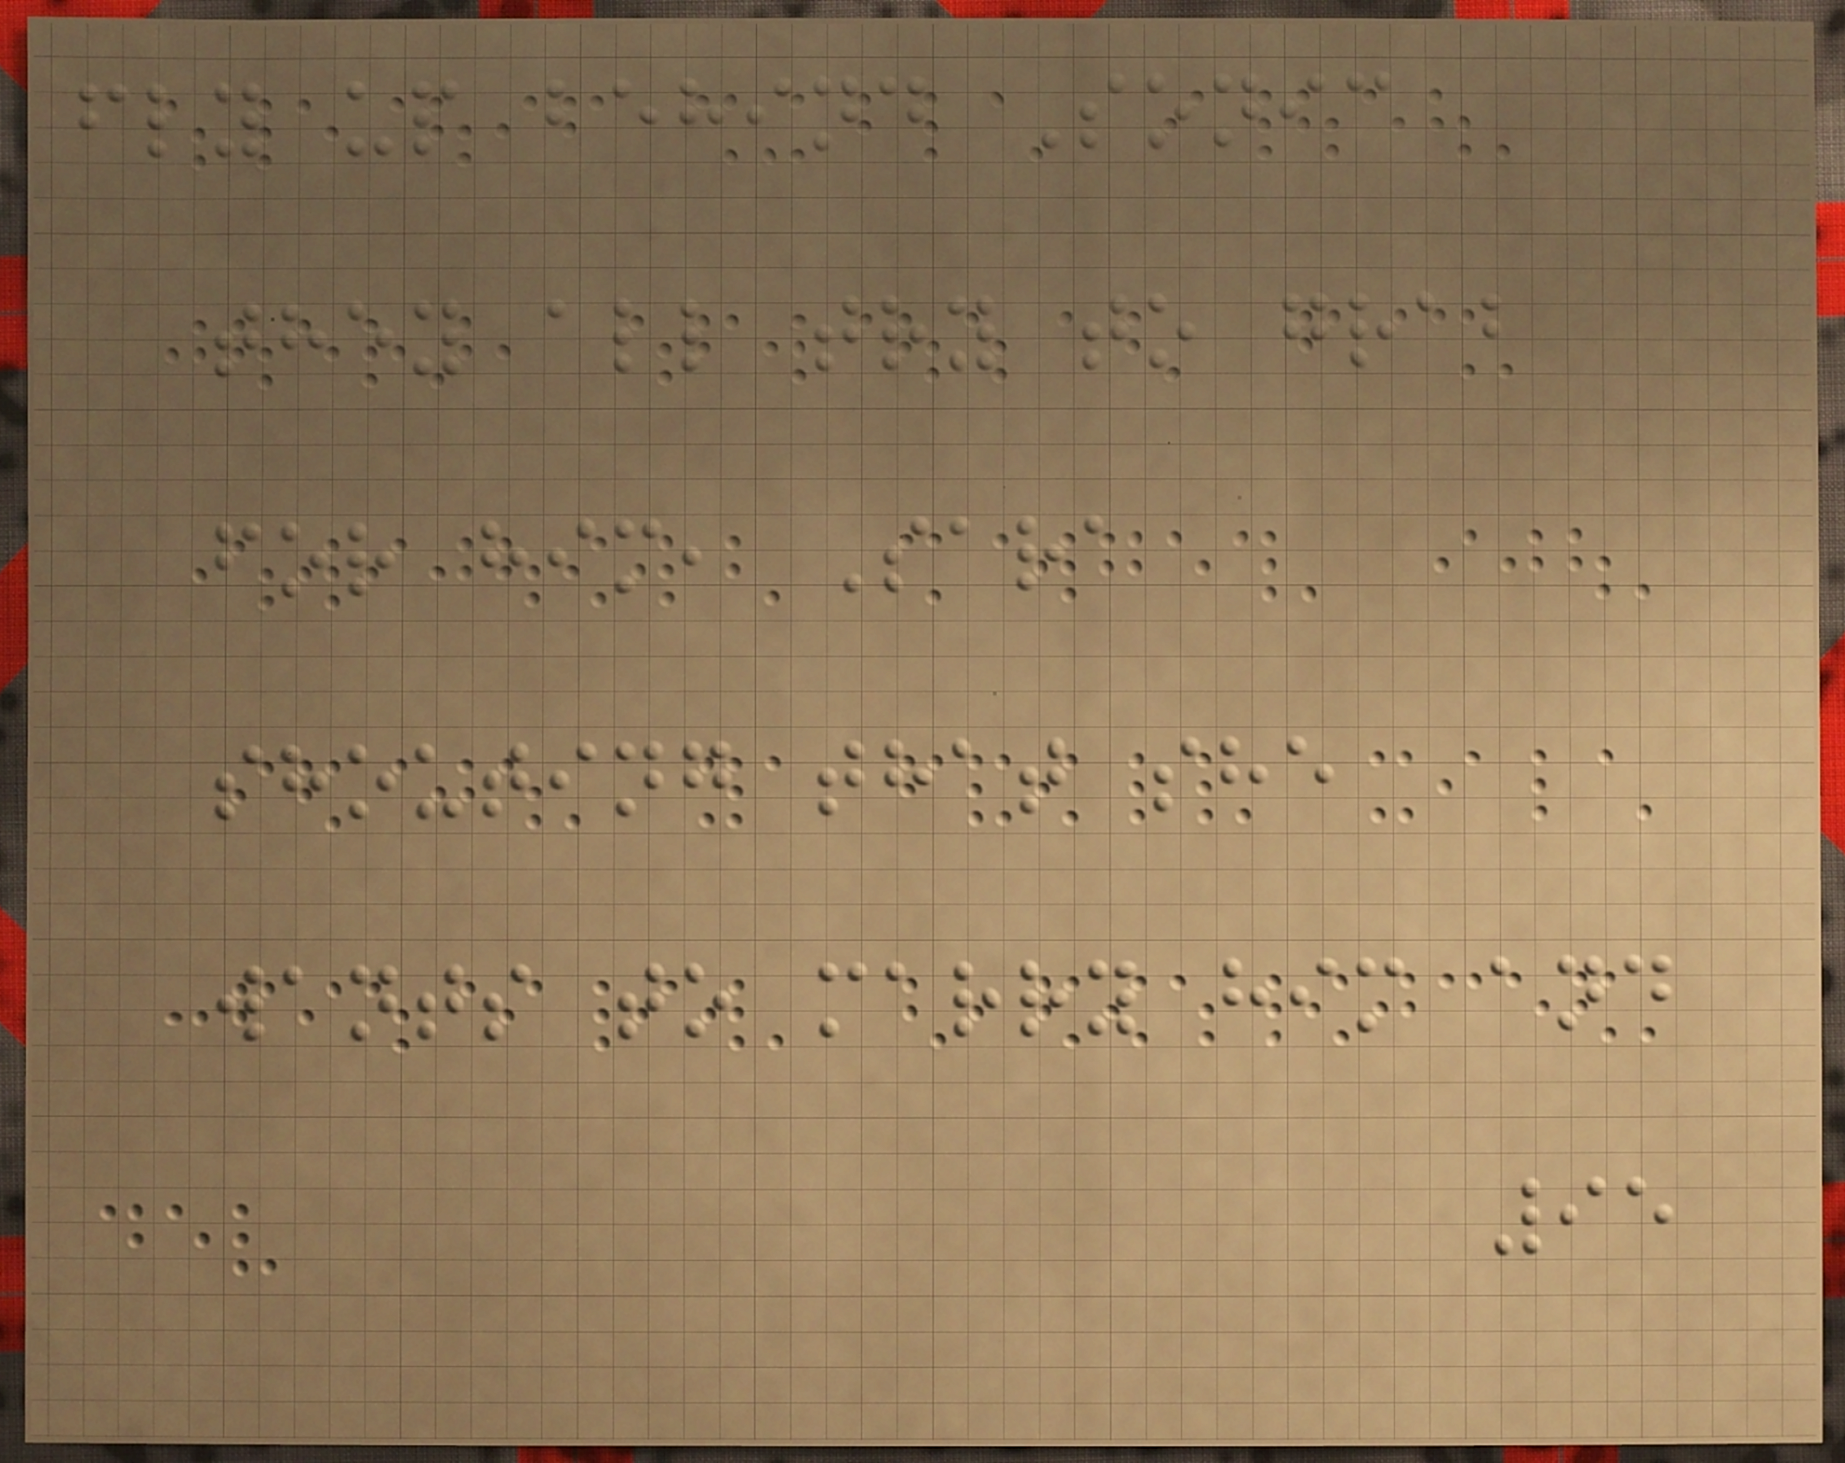fly up behind Sonic
they all try to grab
for him, Sara
shouting that she
wants to marry him and
95
